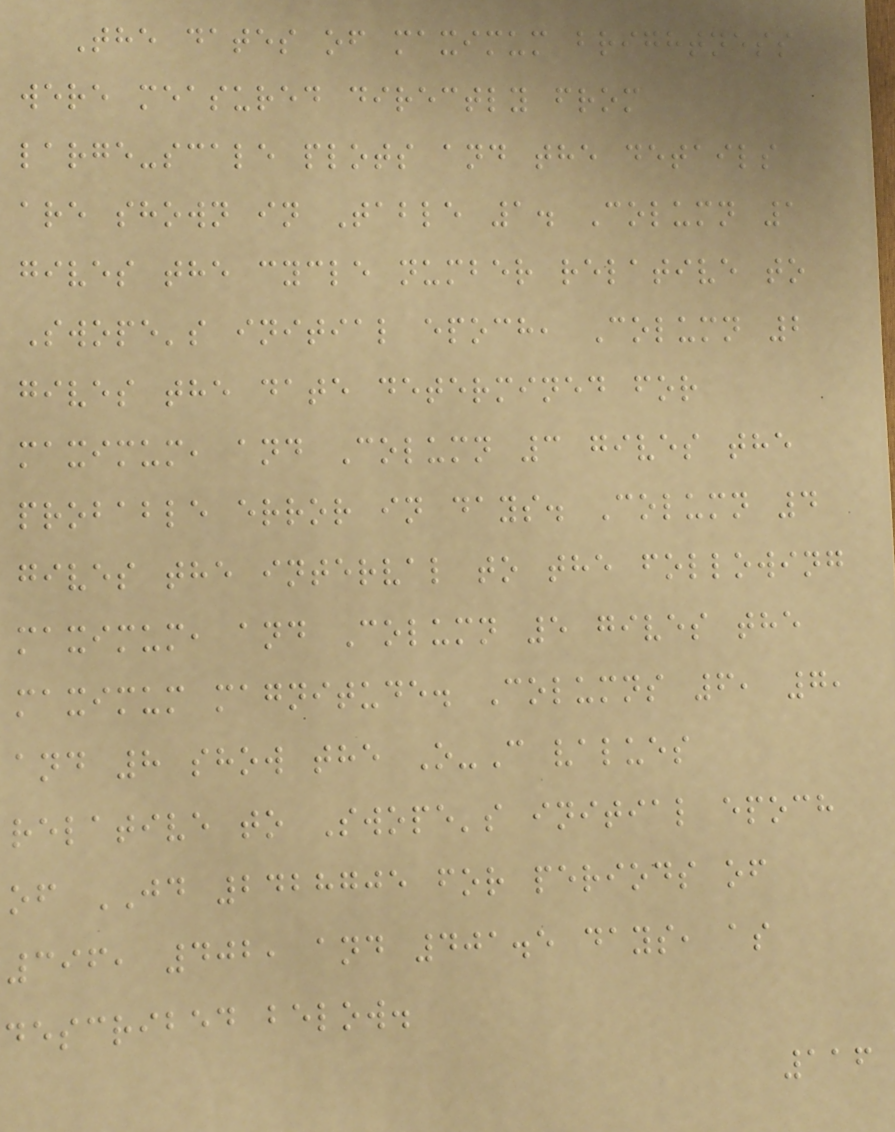The dates of maximum brightness
were measured directly from
large-scale plots and the details
are shown in Table 1. Column 1
gives the cycle number relative to
Swope's initial epoch, Column 2
gives the date determined for
maximum, and Column 3 gives the
probable error in days. Column 4
gives the interval to the following
maximum, and Column 5 gives the
maximum magnitude. Columns 6, 7,
and 8 show the O-C values
relative to Swope's initial epoch
of JD 2428705 for periods of
396, 402, and 401.5 days, as
described below.
116
